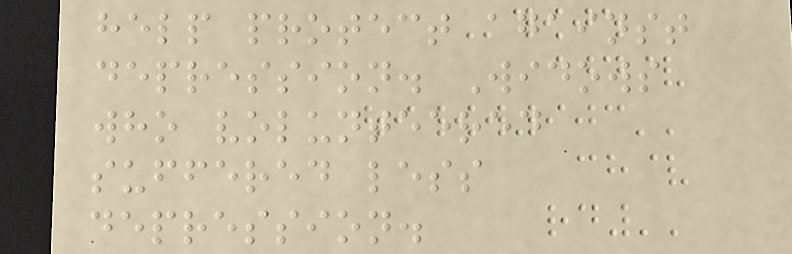help protect against
depression. Widows
who volunteered
suffered less
depression.
